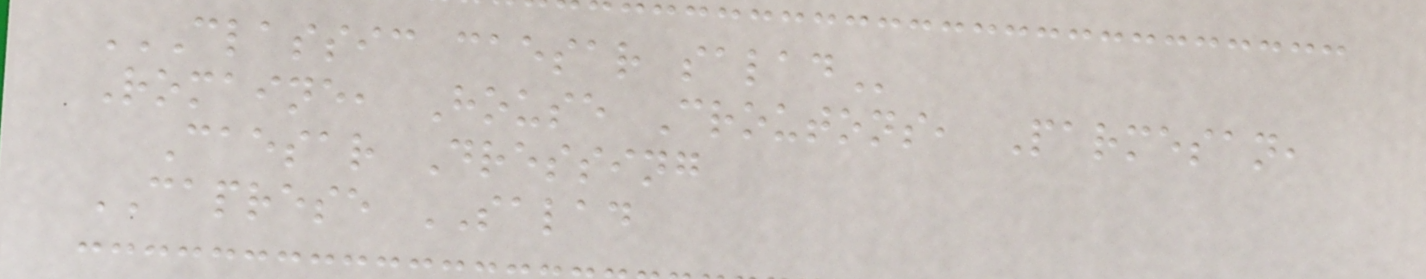CLASSIC CAESAR SALAD
Romaine, House Croutons, Parmesan,
Caesar Dressing
CAPRESE SALAD
